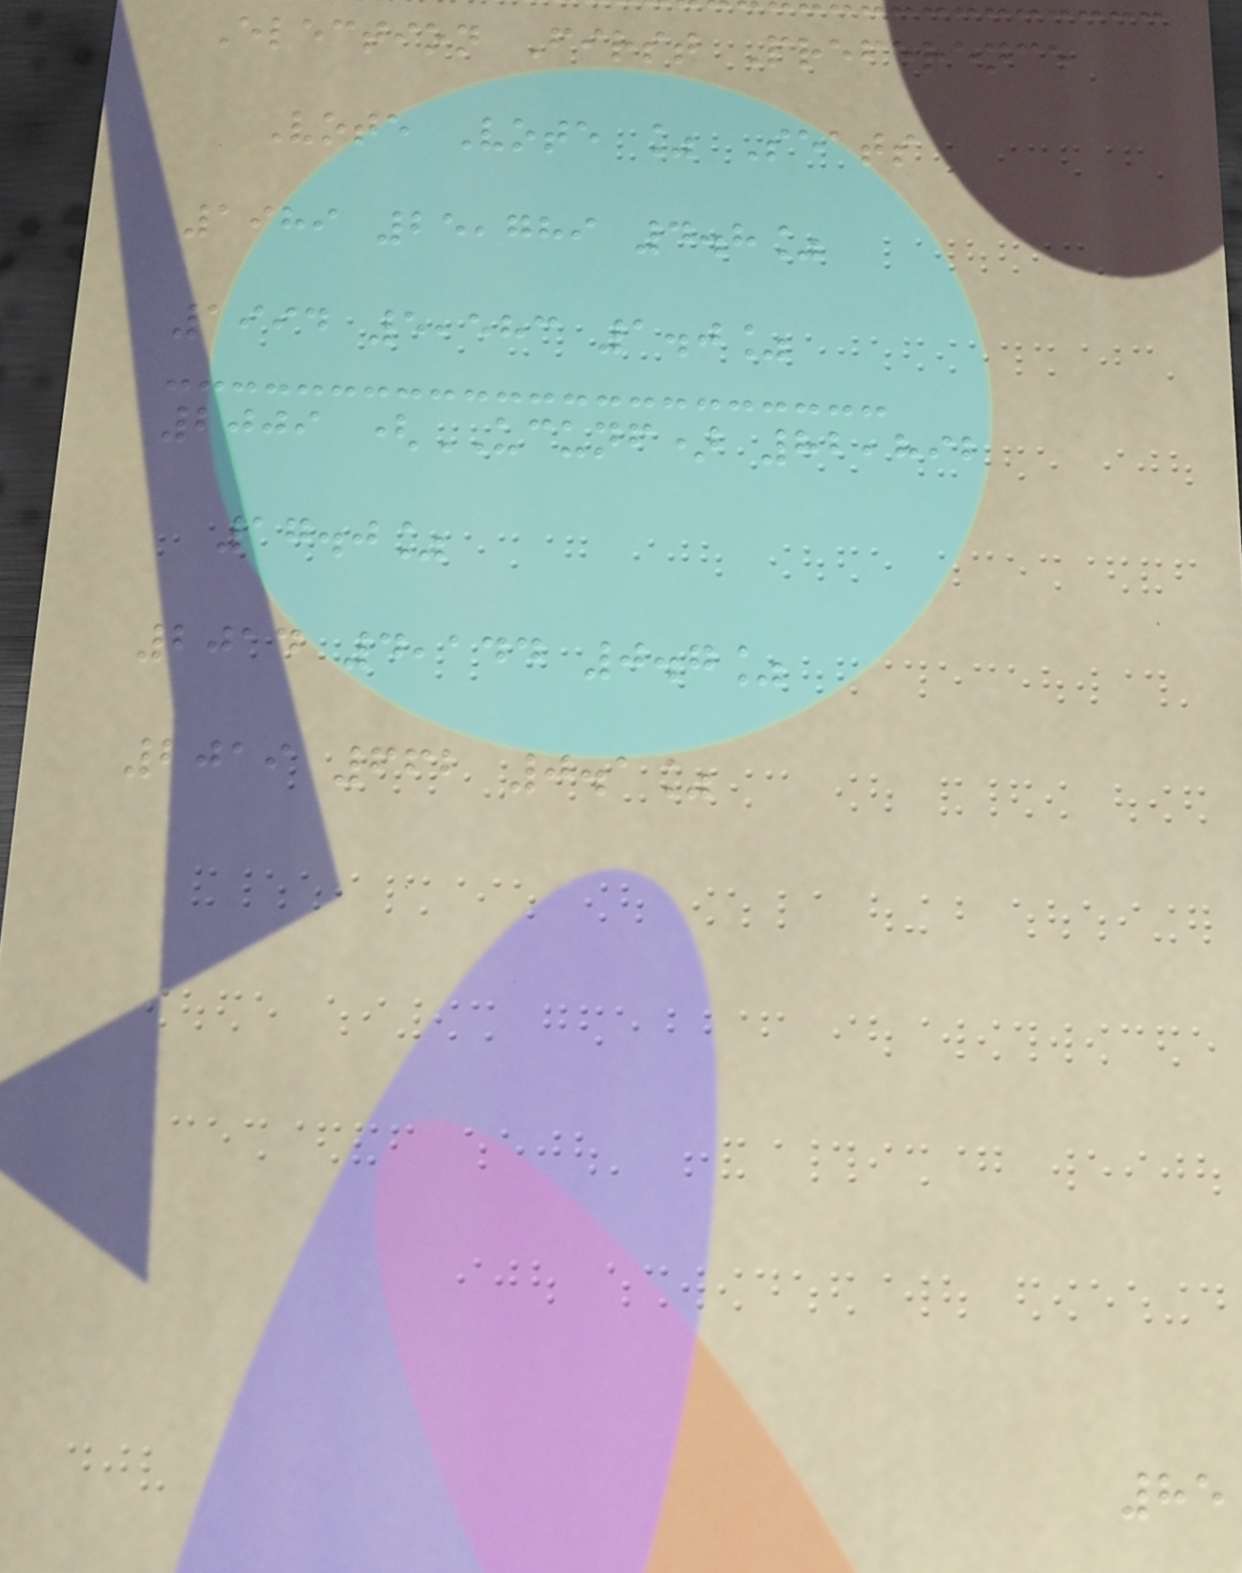Election First Preference
Vote Vote % Seats
1989 25,789 4.8%
1994 5,583 1.0%
2009 (UCUNF) 82,892
17.0%
2014 4,144 0.7%
2019 662 0.1%
85
